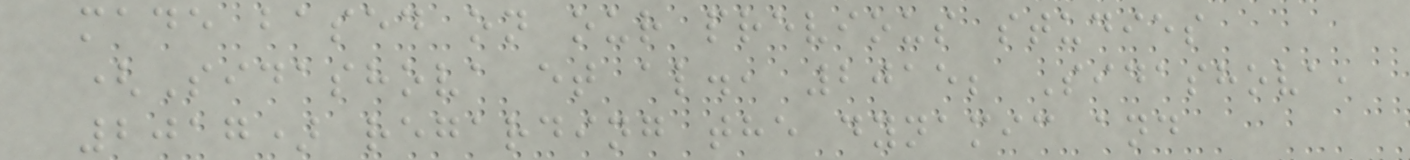made based on our previous studies
(Sidashova et al., 2015; Sidashova,
2017) regarding the dynamic and
